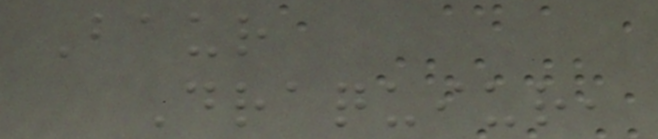Baur
Draquiur,
